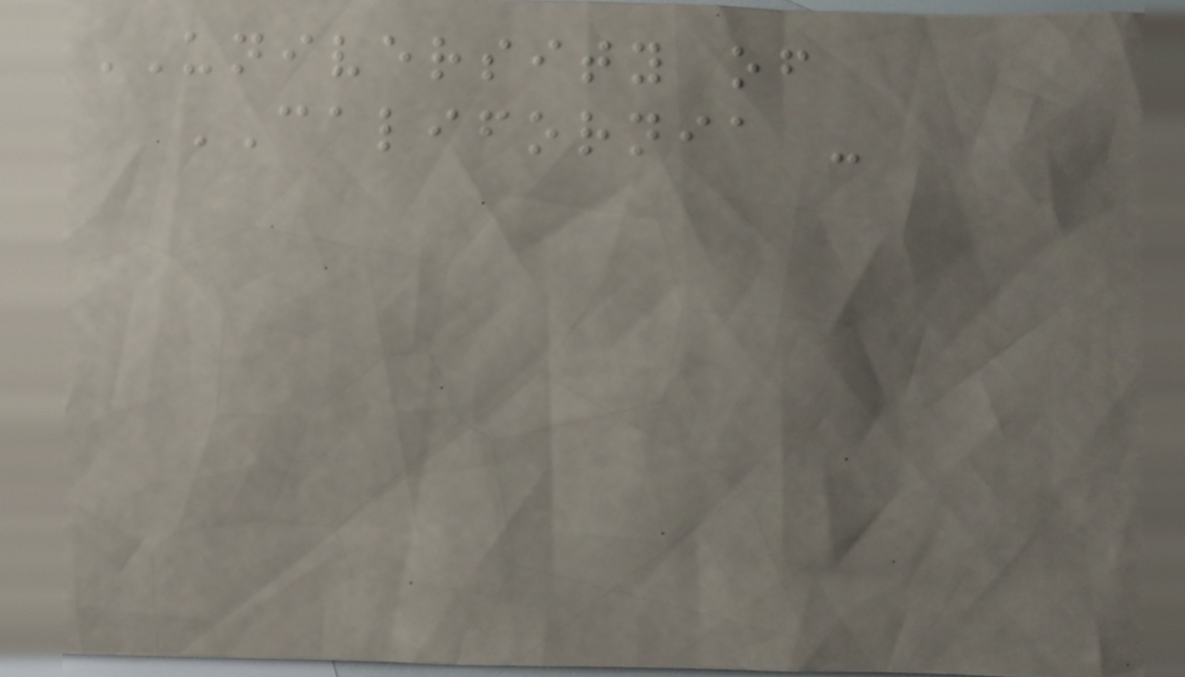UNIVERSITY of
CALIFORNIA -
